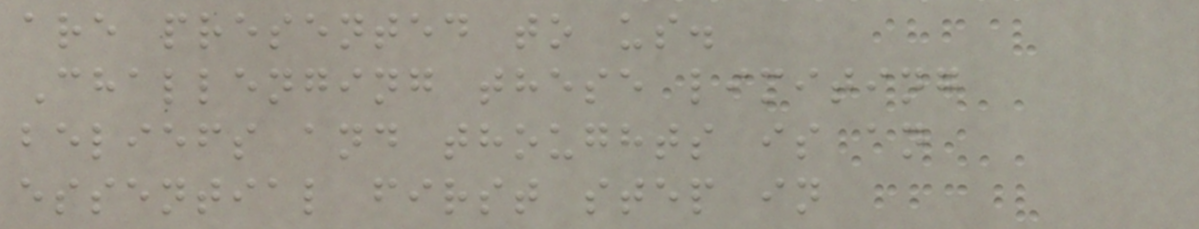are presented to us.
Challenging these limiting
beliefs and thoughts is an
essential first step in
